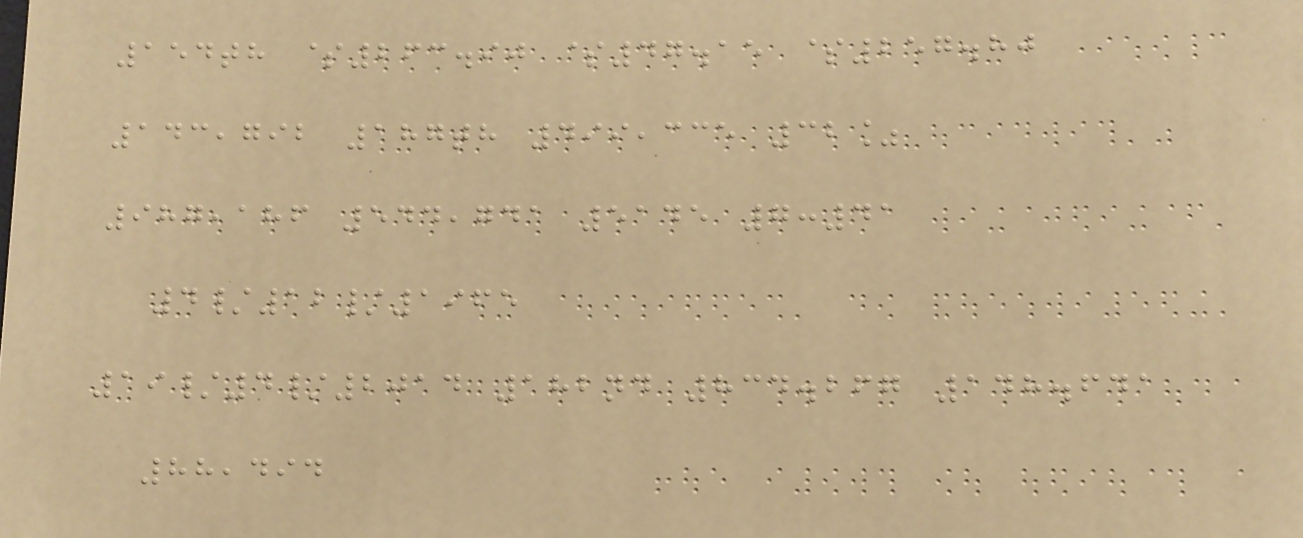154th $263.90 $47.15 $257.80
143,792 187th 499,335 32%
987,186 544,741 5145 7:41
4/12/1965
19/4/2014 182nd 834.267 148.641
88,494
